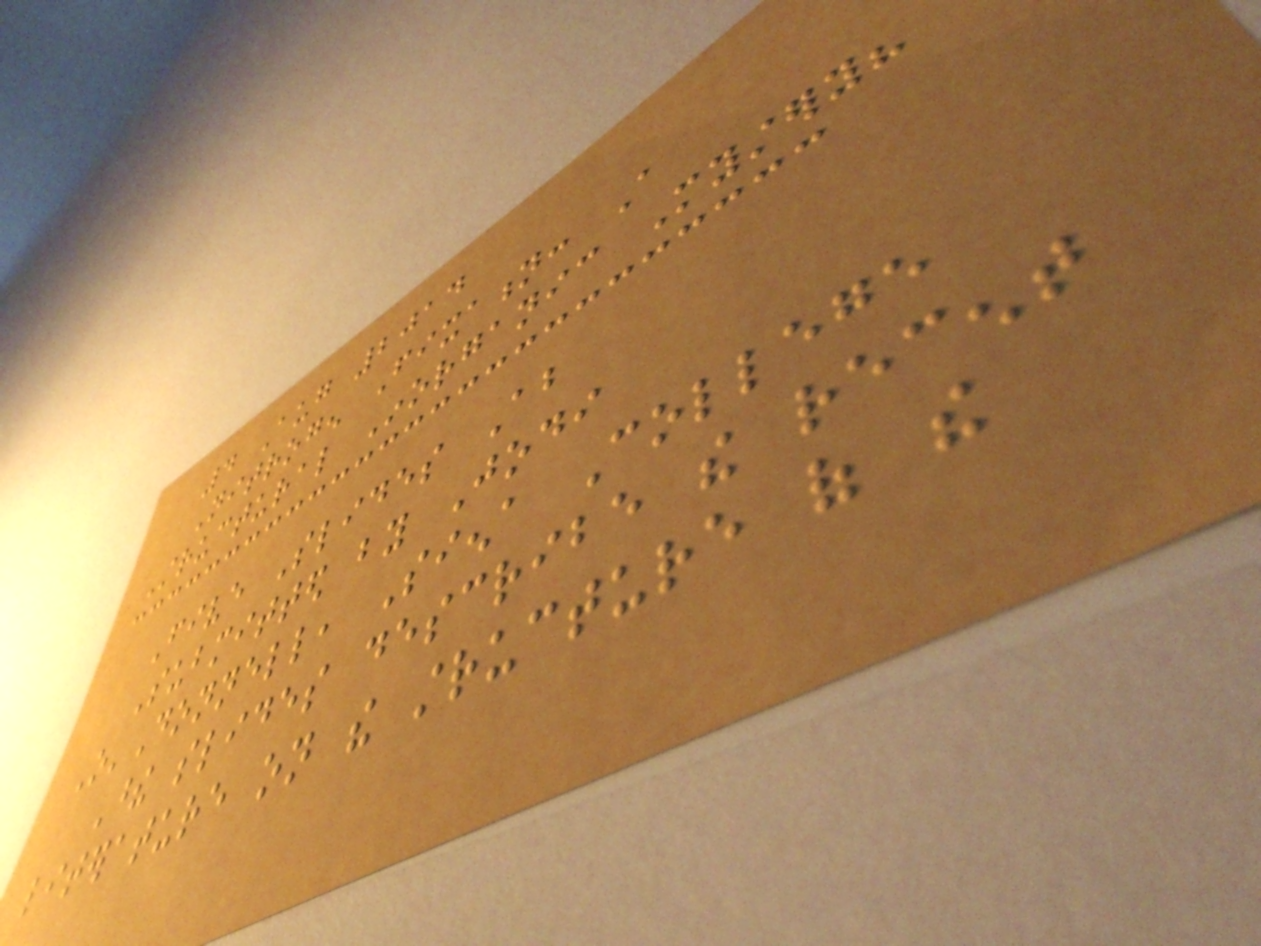4 Aug 2014
Nitrogen Fixation: A
Structural Inorganic Mystery?
Five Slides About
Submitted by Jodi
O'Donnell, Siena College
These slides describe the recent
literature on the structure of the
